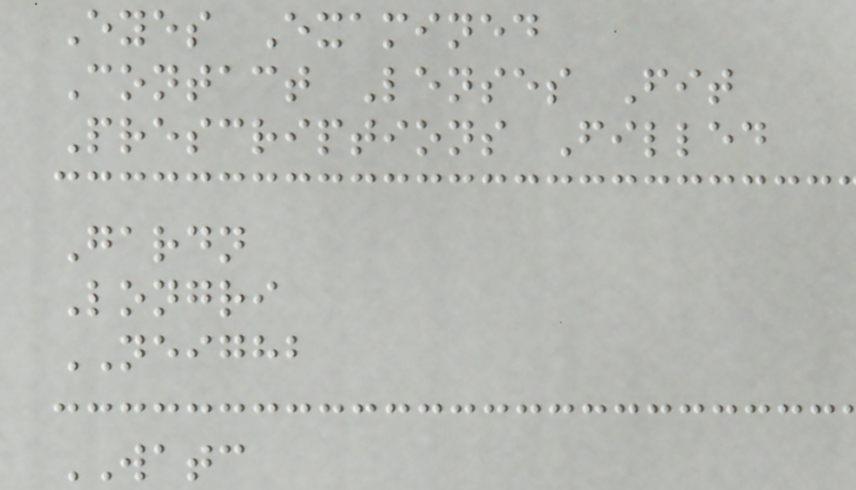Eyes Examined
Contact Lenses Fit
Prescriptions Filled
Gardn
Longri
NEIGHB
WATC
